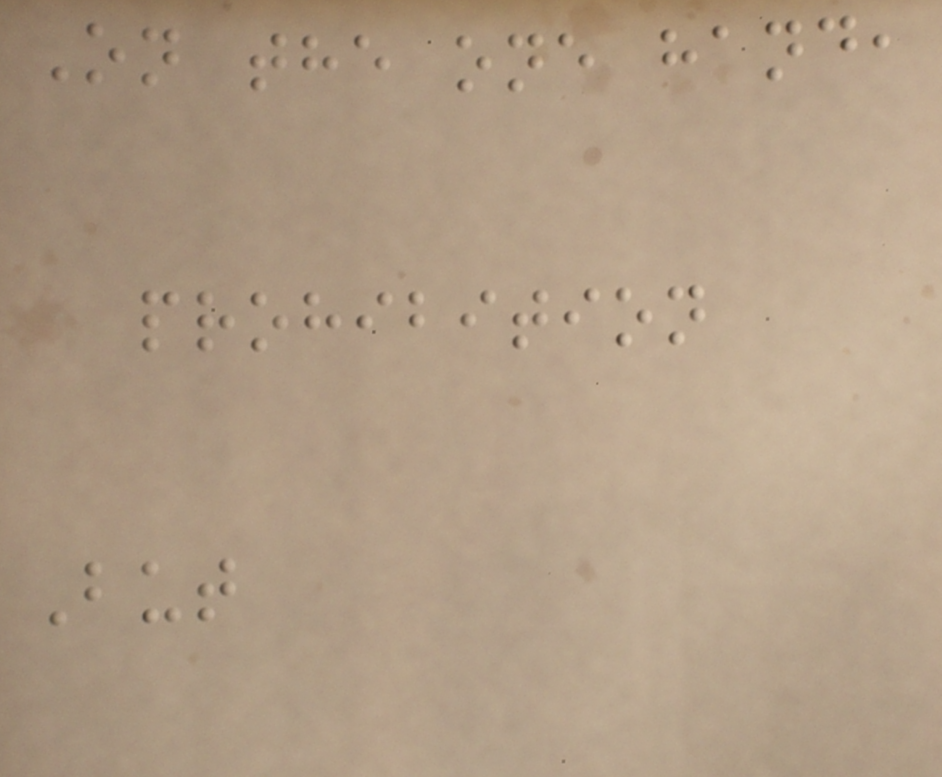On the one hand,
prohibition
But
